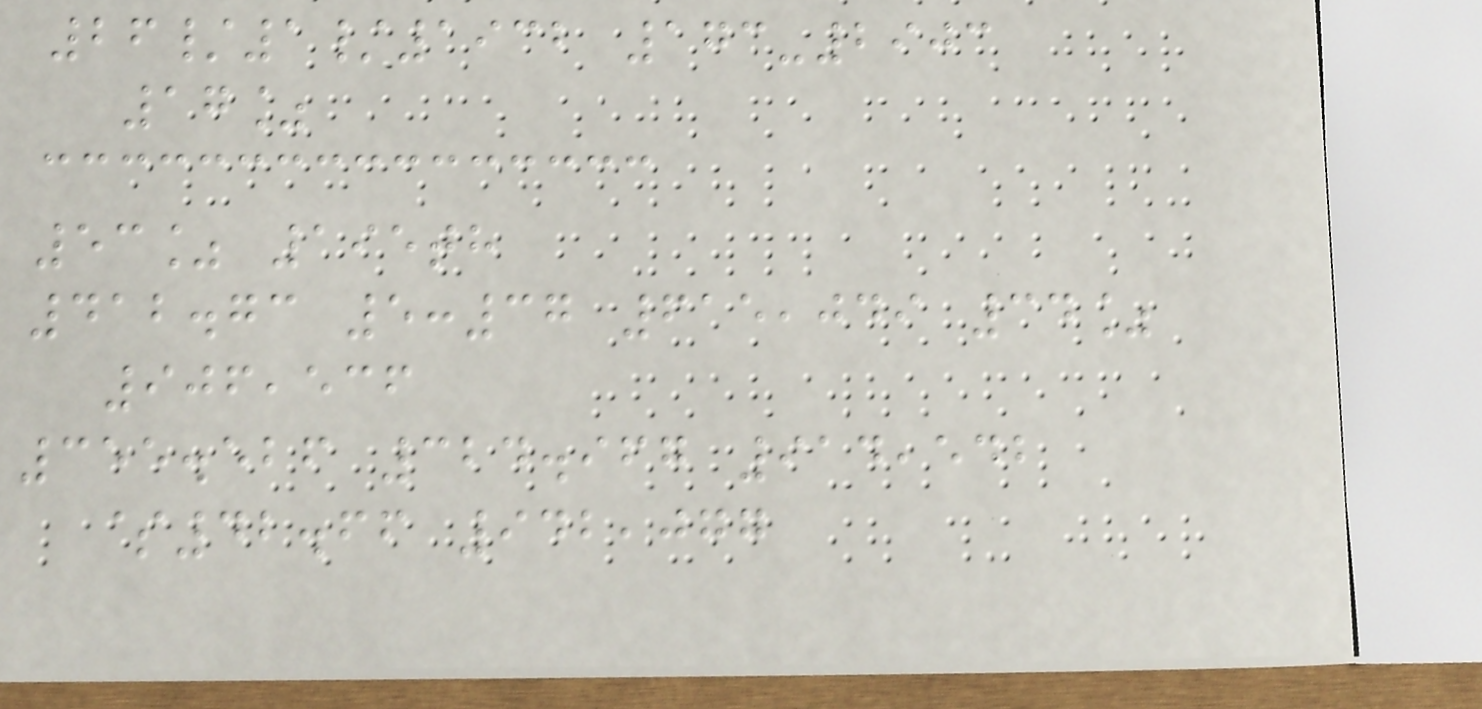26/1/1932 173-2903
17%
53% 195th
412.73 5:37 615,049 34%
906,536
355.526 324.967 914,542
$42.66 942,077
